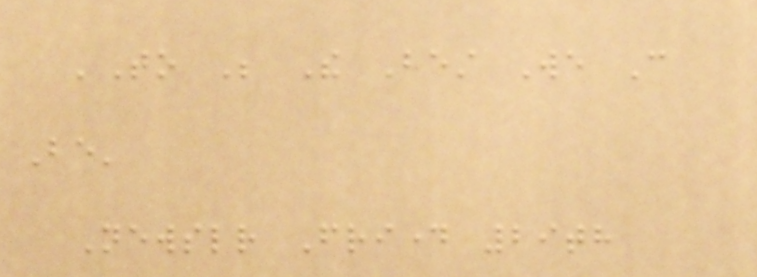'To Be The Best We Can
Be'
Newsletter Friday 29th
